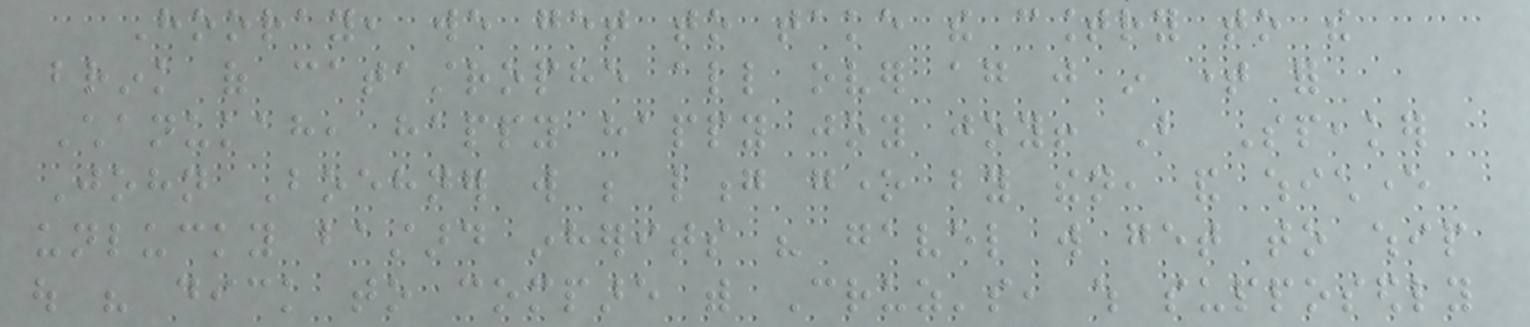Hooray, we get to take the country to the
brink of catastrophe all over again just in time for
Chanukah, happy happy joy joy! But Speaker
John Boehner will be long gone by then, and whichever
unlucky bastard inherits his gavel will get to whip
out his dick to compare with Cruz's, which supposedly
